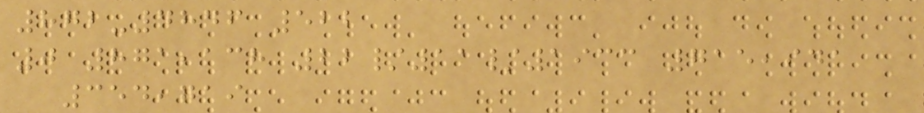872-4846 522
0 871,138 22/11/1933 715,941
354,719
